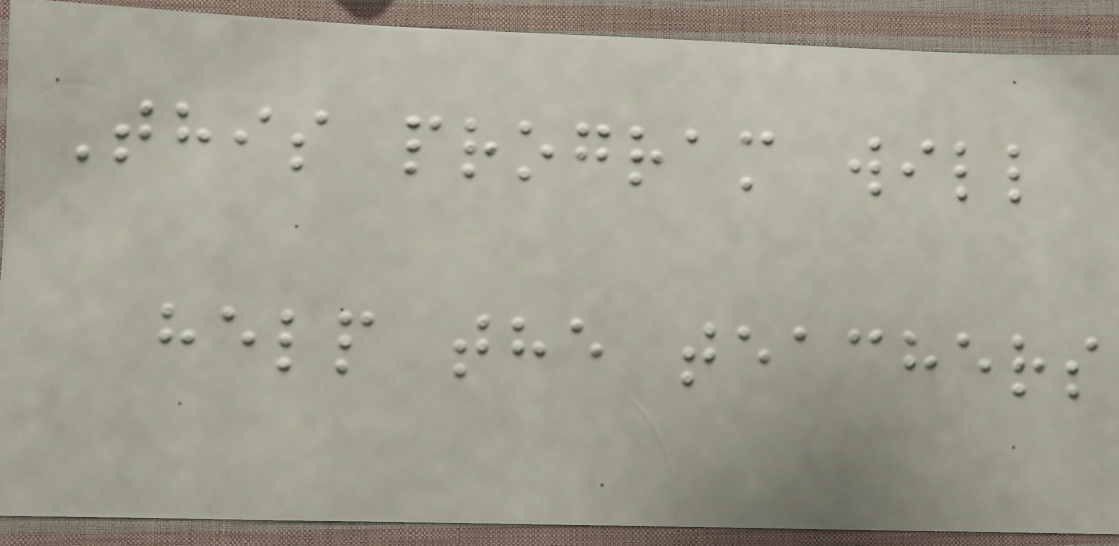This program will
help the teachers
